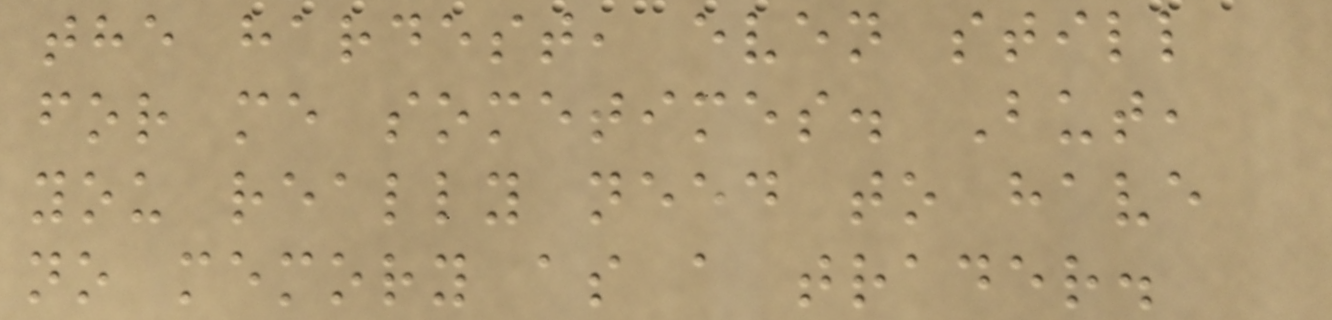the hardest, even still
for me sometimes. But,
you really need to have
no memory as a trader.
